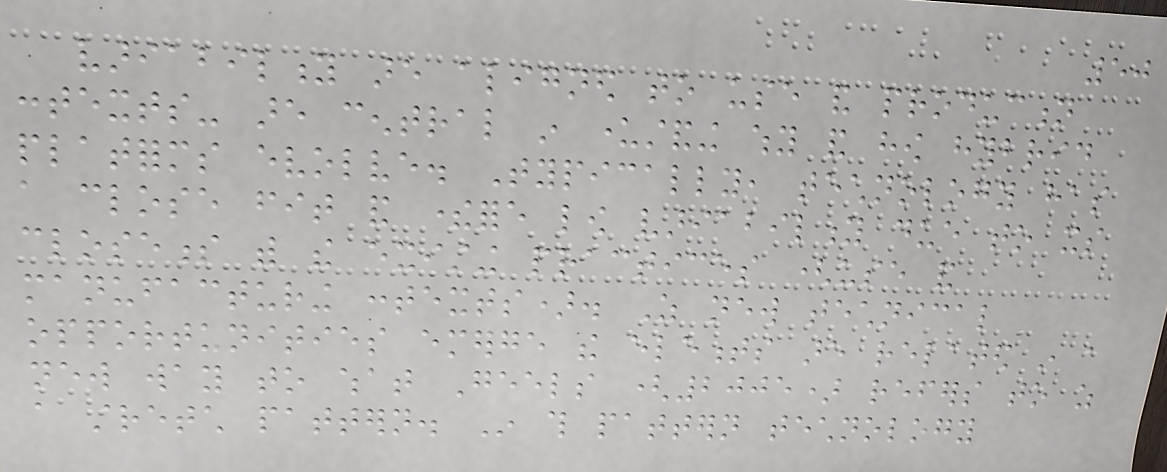50
variability are aligned to use and production
contexts- are central in understanding why and how hybrid
platforms evolve. Typically, technology has
a close fit and therefore low variability due to its
closeness with the existing practices (use and
manufacturing contexts). As new technical
opportunities emerge the elements are related in a
new way to what Geels (2005) refers to as
a stretch pattern. In this pattern technology
